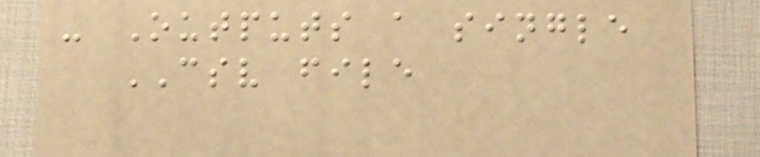- Outputs a single
CSV file
